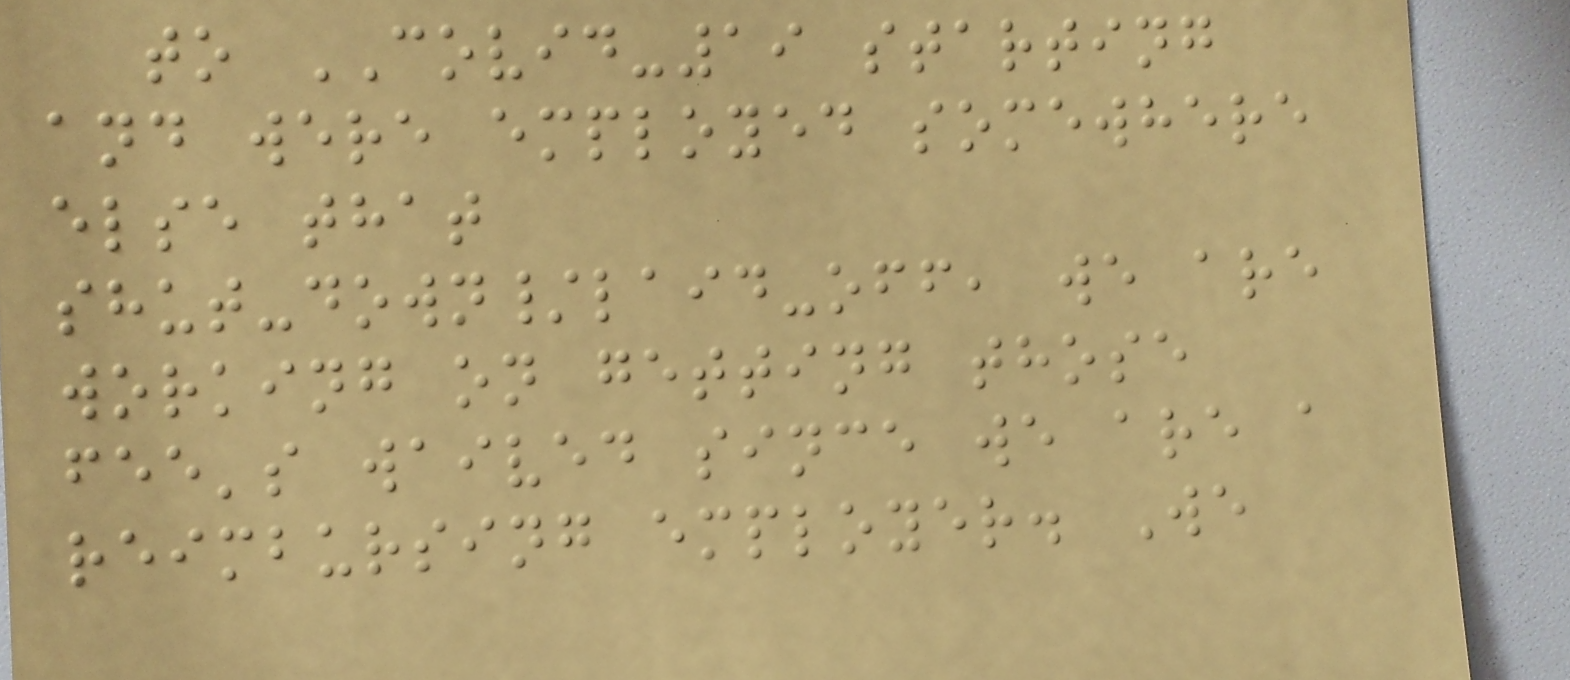to COVID-19 starting
and were employed somewhere
else that
shut-down/laid-off, we are
working on getting those
fee's waived since we are a
reimbursing employer. We
